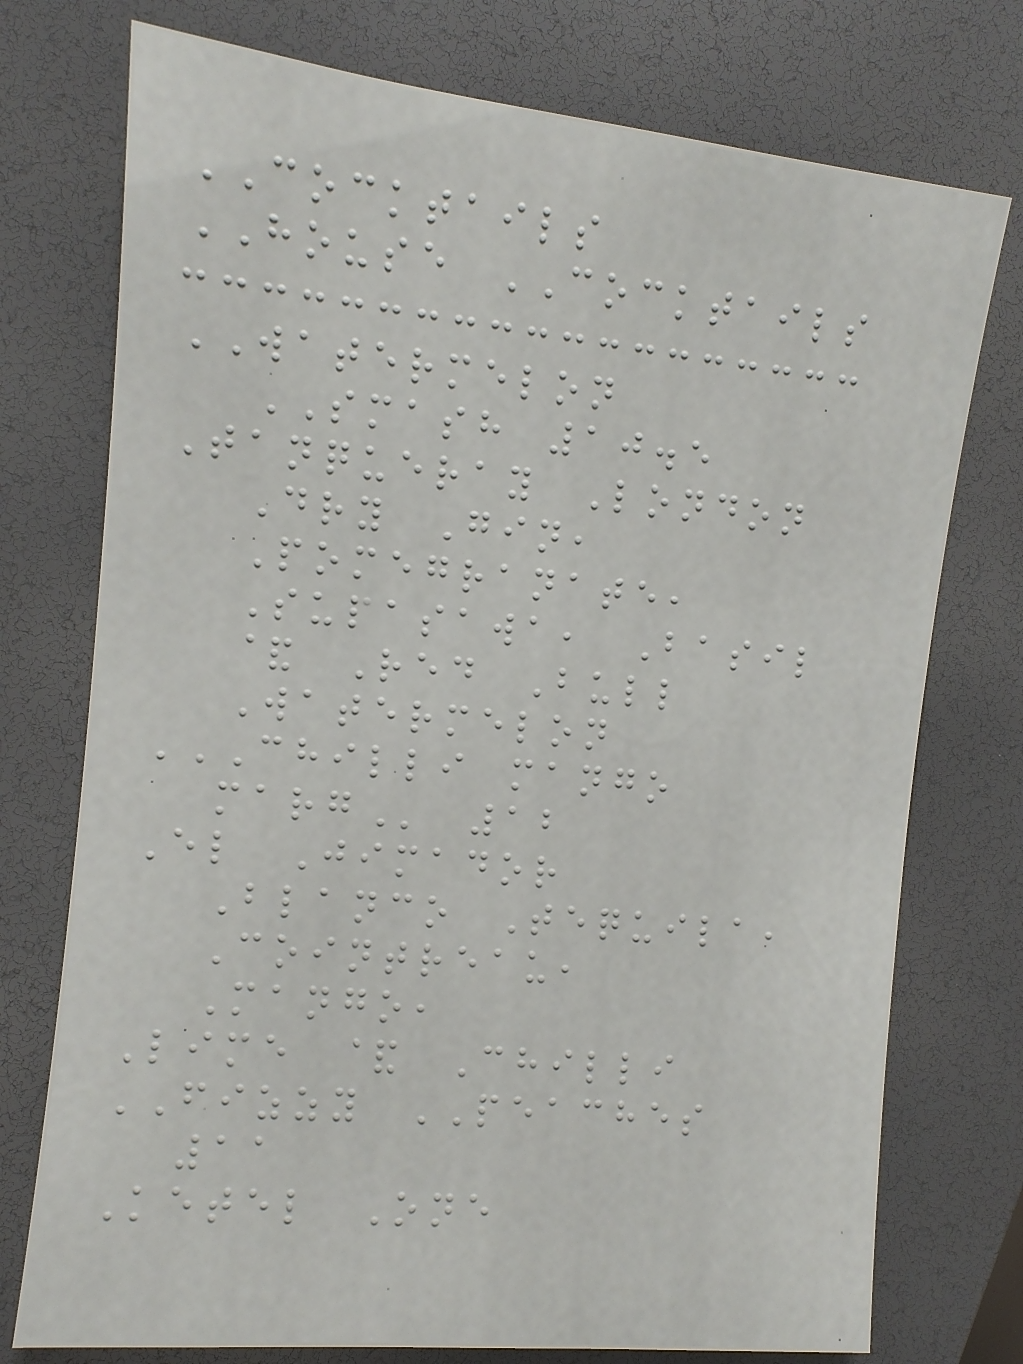COCKTAILS
HOUSE COCKTAILS
WATERMELON
SMASH 10.5
Tanqueray London
Dry Gin,
Pomegranate,
Supasawa, Basil
& Red Bull
Watermelon
CHILLI MANGO
MARG 12
El Jimador
Blanco Tequila,
Cointreau,
Mango,
Lime & Chilli
FIZZY PEACHES
11
Ketel One
